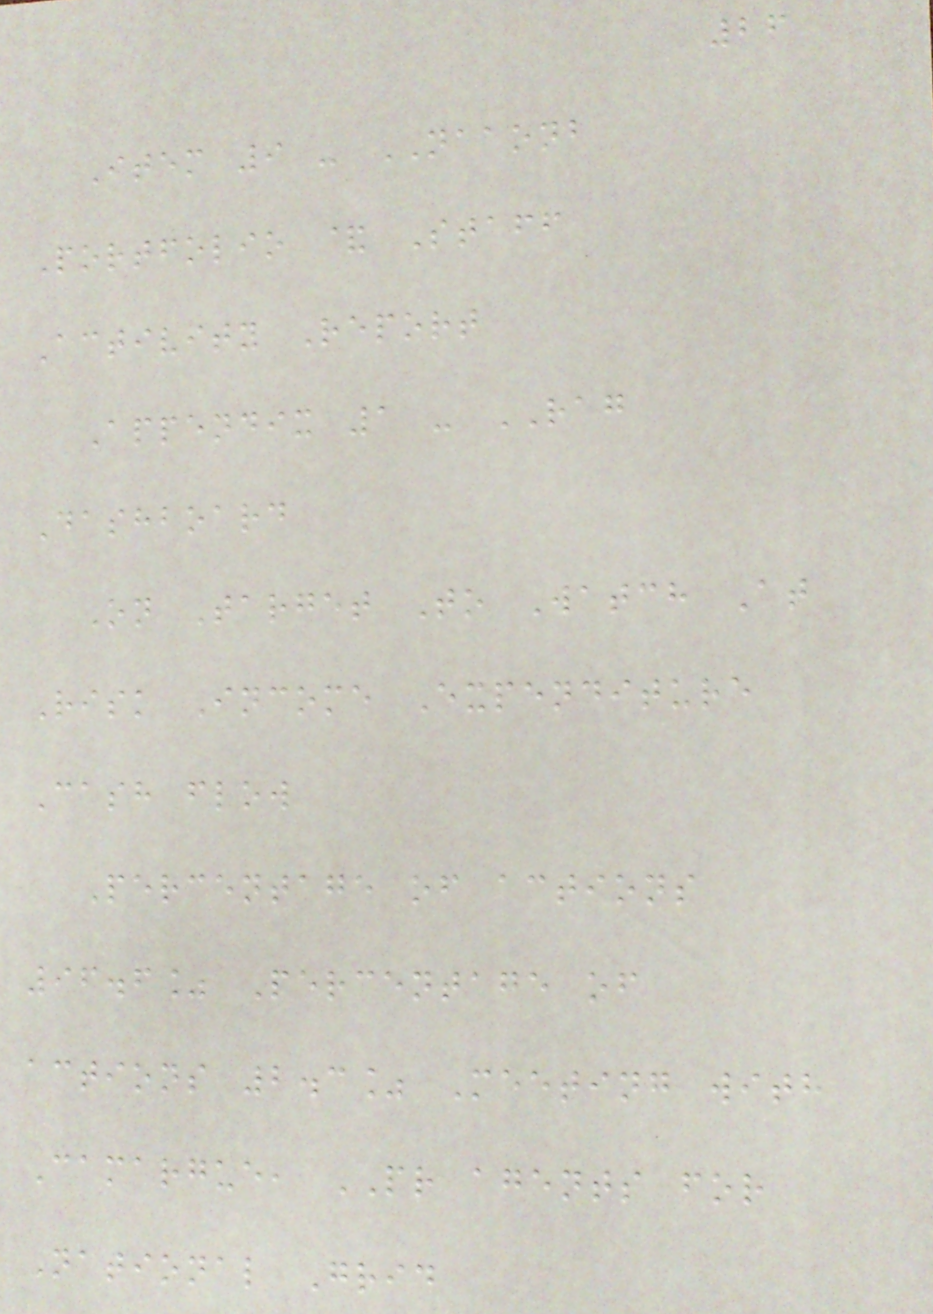26
Item 9 - NAAONB
Portfolio & Staff
Activity Report
Appendix 1 - RAG
Dashboard
On Target To Watch At
Risk Income Expenditure
Cash flow
Percentage of actions
96.6% Percentage of
actions 2.3% Meeting with
Camargue, PR agents for
National Grid
